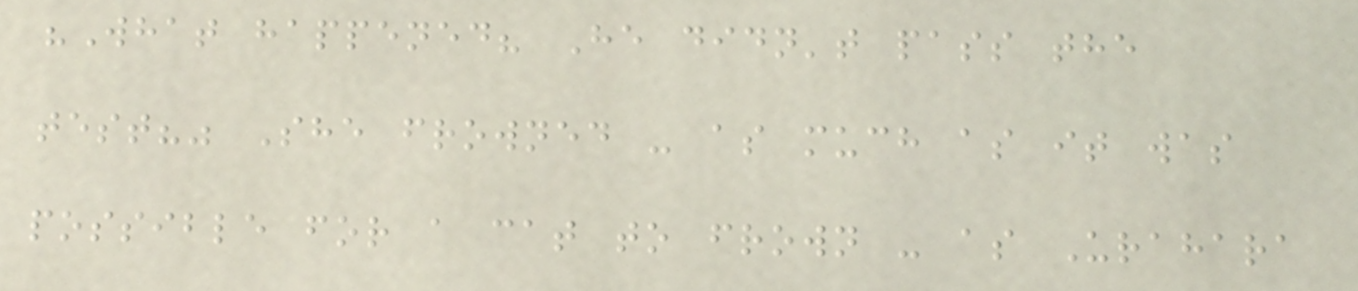"What happened? He didn't pass the
test?" She frowned - as much as it was
possible for a cat to frown - as Urahara
